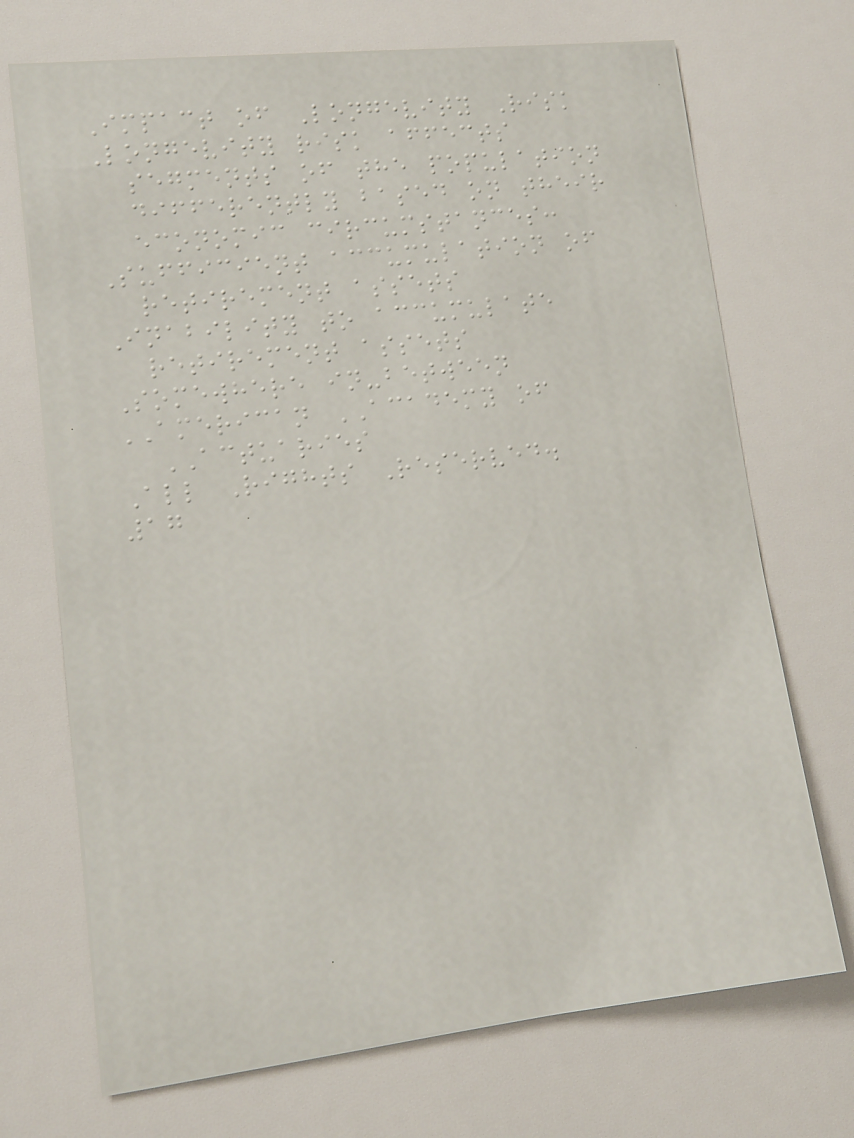Impact of Longevity Risk
Longevity risk affects
segments of the population
differently based on their
economic circumstances:
Sufficient accumulation of
retirement assets
Inability to accumulate
retirement assets
Somewhere in-between
AMERICAN ACADEMY of
ACTUARIES
All Rights Reserved.
17
